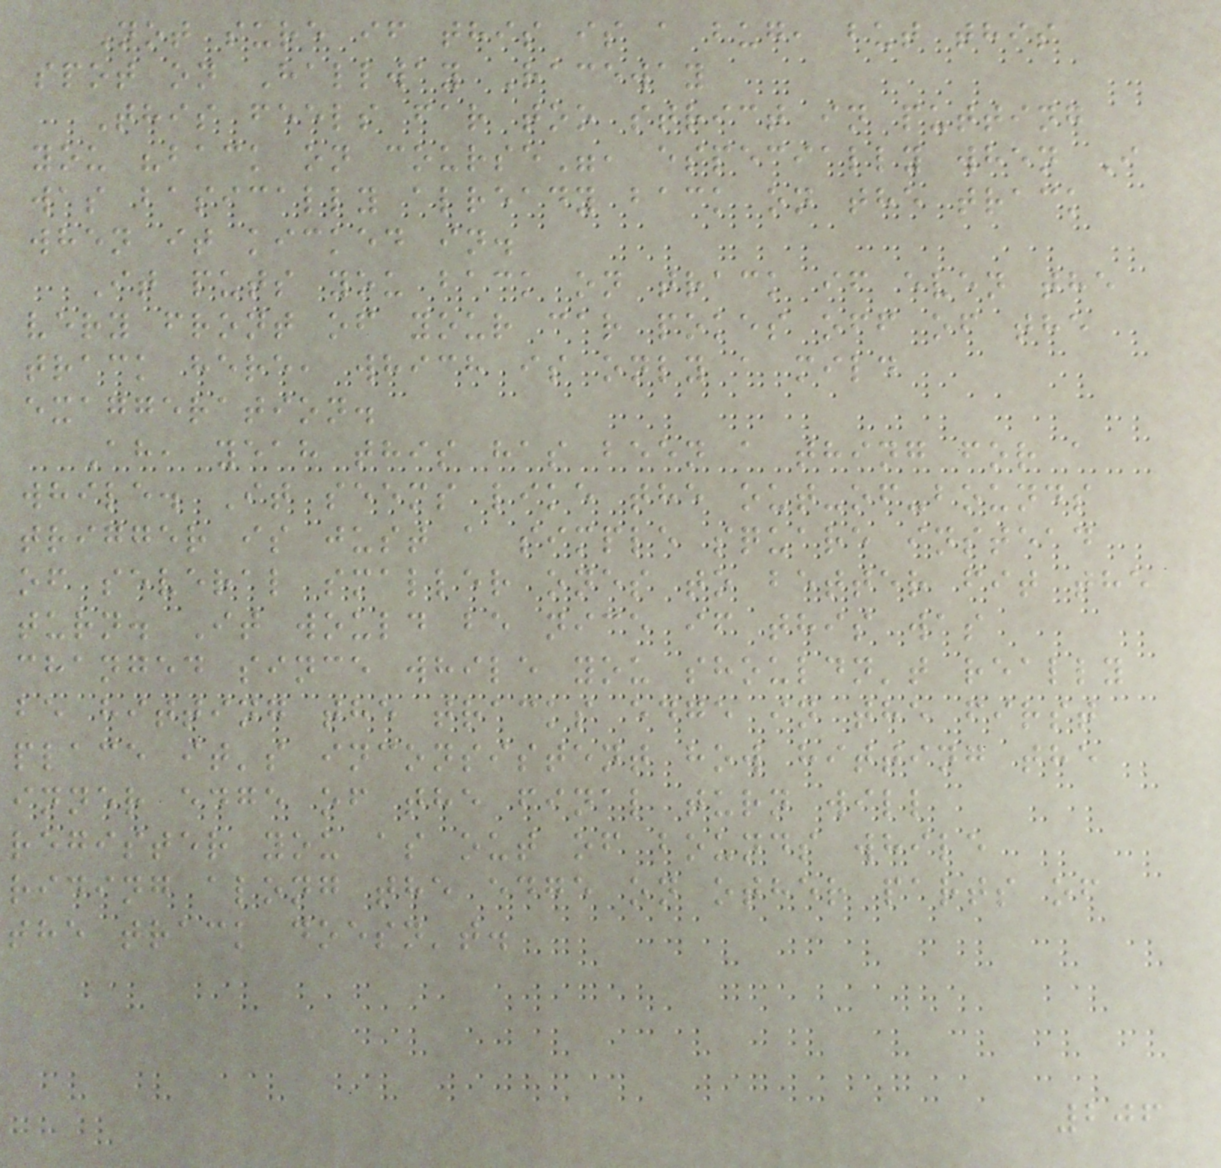Not sure if this is a bug, but this
spot on Hallway Raceway
This feels far too strict in putting
you "back on course", especially when I
was basically already back on the track
when it kicked in.
It puts you back on track if even the
very front of your car pokes off of the
track here, which is only a mild
exaggeration.
Ah, yeah this has been a thing for a
while. It seems like the out-of-bounds
trigger is just a simple square instead
of several smaller ones to better fit the
turn. It would be nice if this was
changed since while you shouldn't really
be hitting the tracks edge in the first
place it's inconsistent how hitting the
inner edge of the final turn will
register you as out of bounds while
riding along the edge on other parts of
the track doesn't.
206
